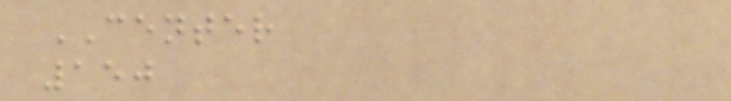CENTER
150
